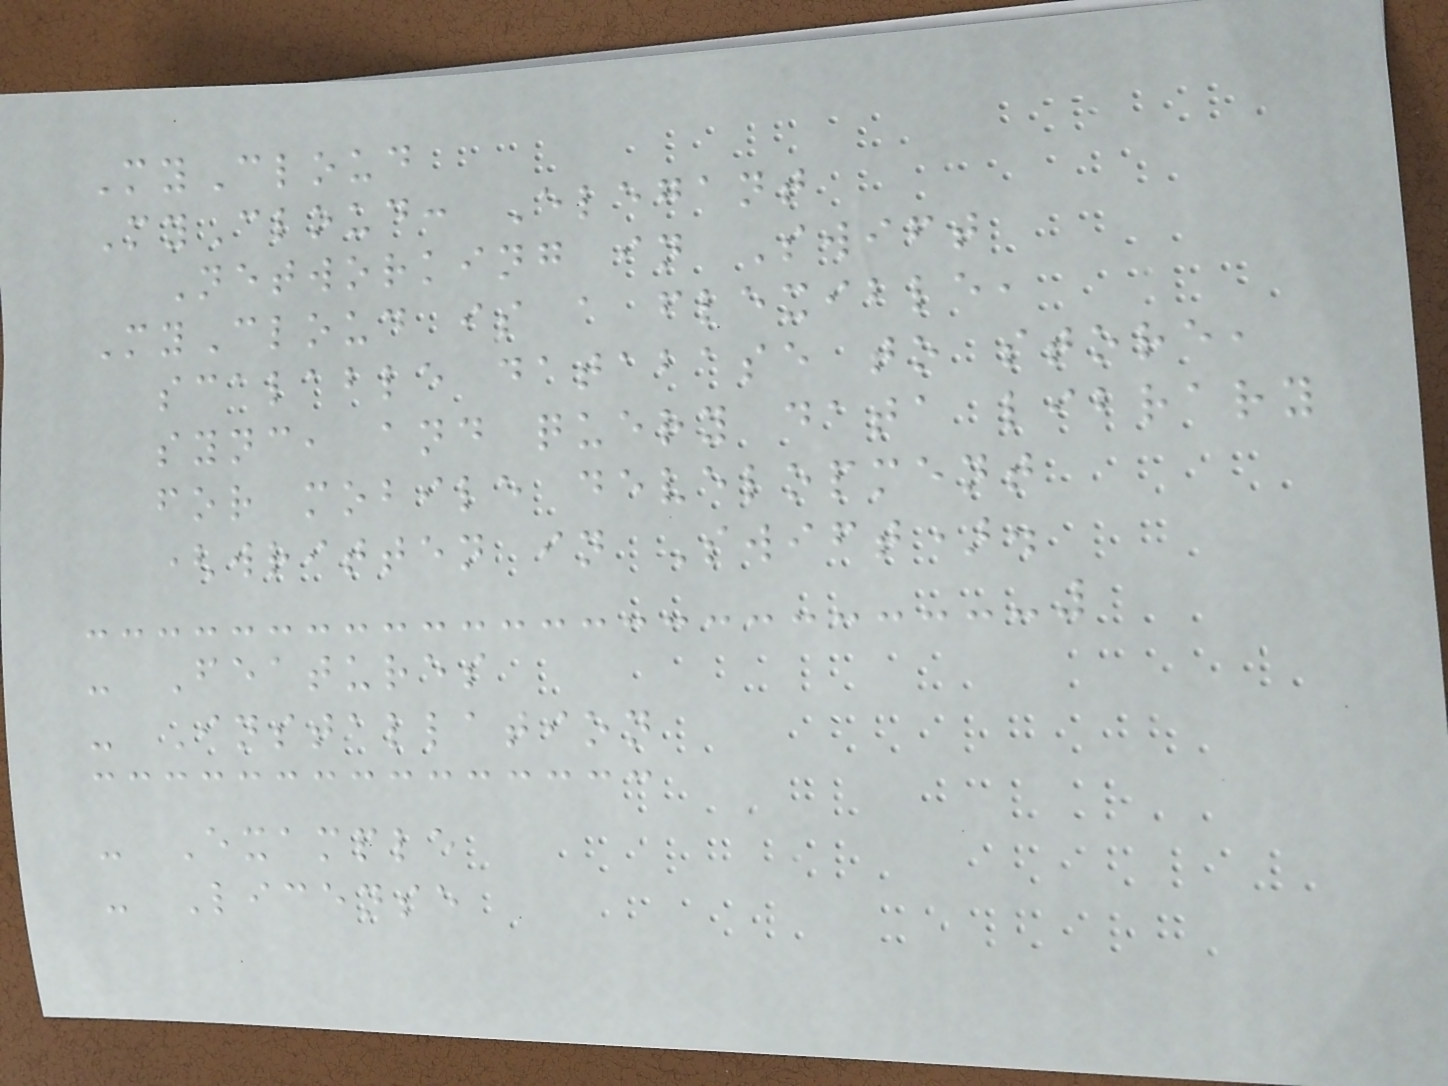MyCloud
MyCloud: Elegant
Networking in Swift
MyCloud is a flexible,
scalable database to store,
sync, and query data library
for mobile development
(written in Swift).
- Features
- Installation
- Example
- License
